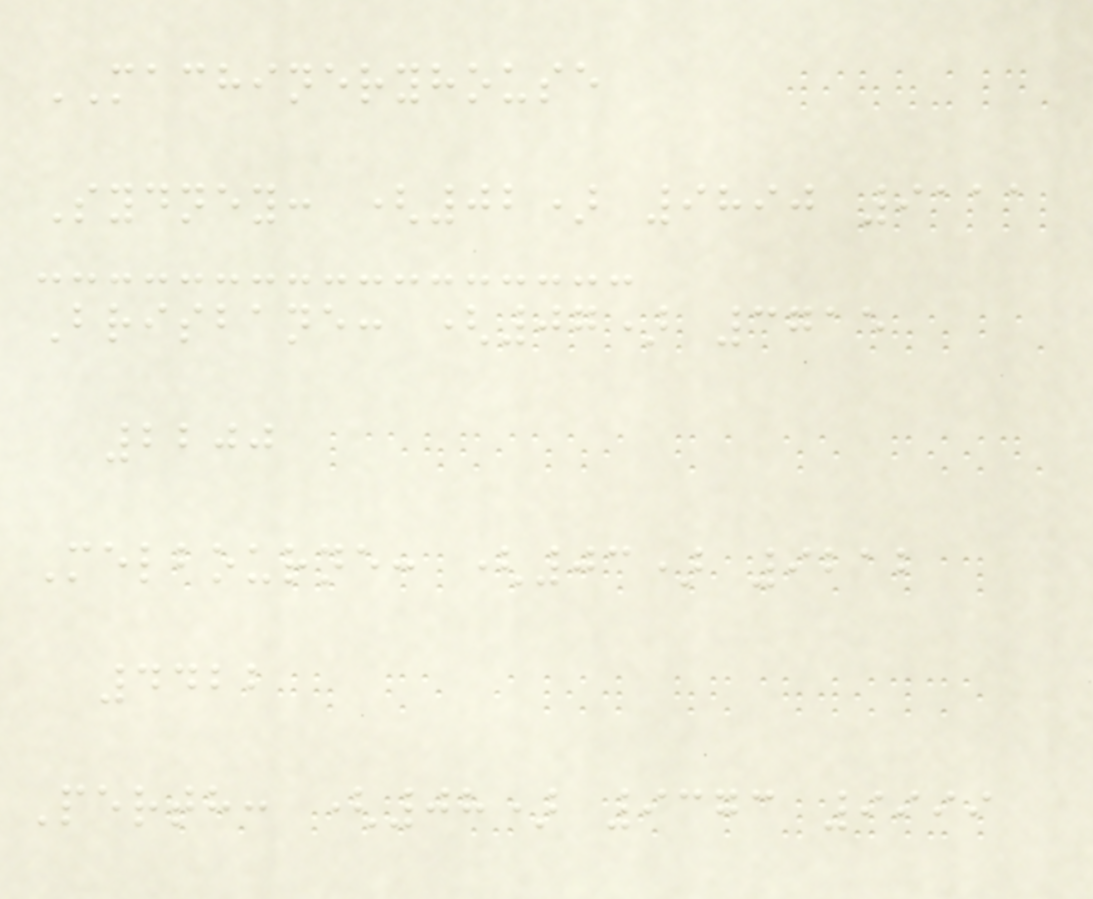MACHINERYHOUSE
Sydney: (02) 9890 9111
Brisbane: (07) 3715
2200
Melbourne: (03) 9212
4422
Perth: (08) 9373 9999
